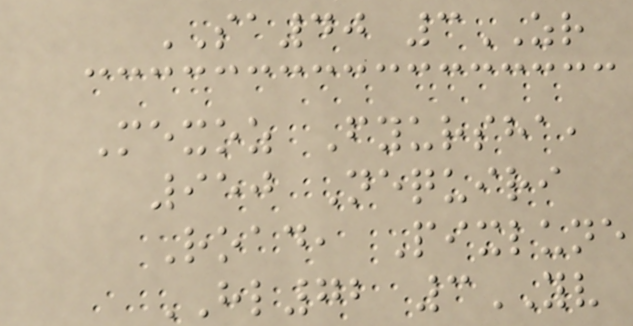SA40 3ZR
Mexoz Fyursha,
950 Nequiri
Road, Pixlune
HL72 3YV
